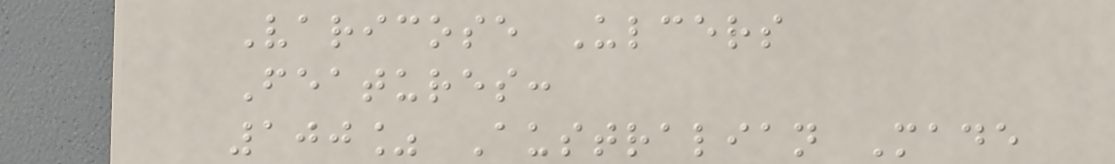Varicose Ulcers
Features:
100% Australian Made
